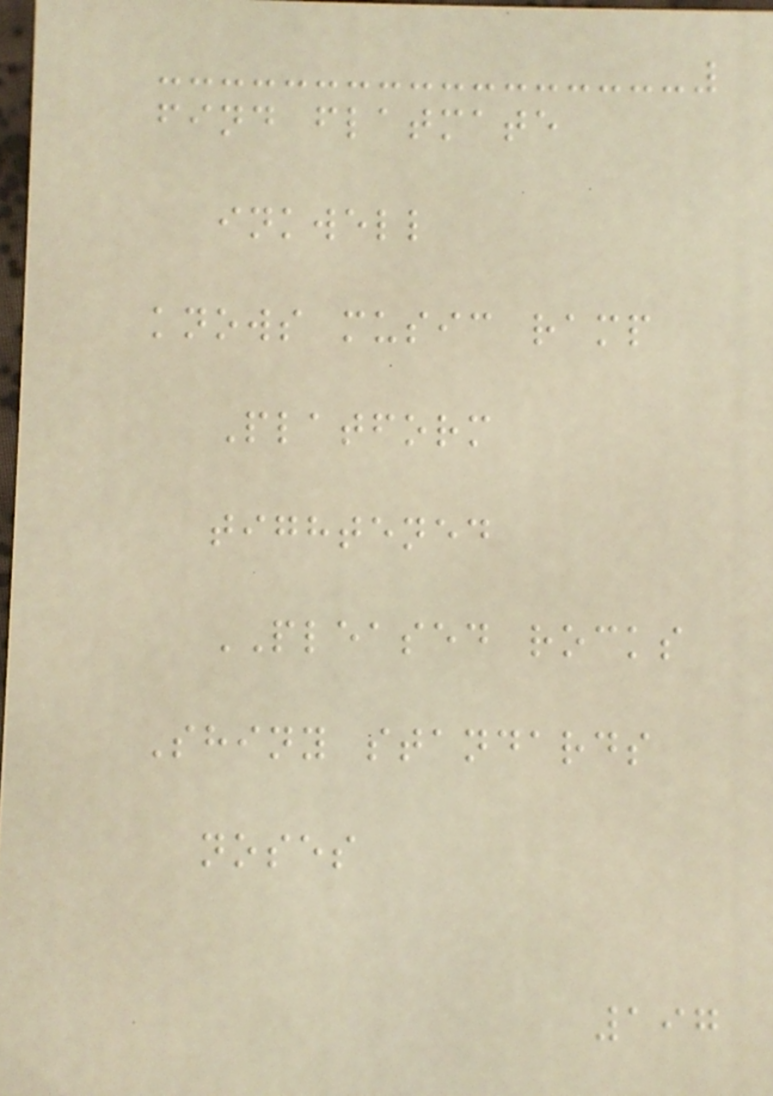find flatmate
inkwell
knows music ramp
Platform
tightened
PLEASED rocks
Shiny standards
noses
197
